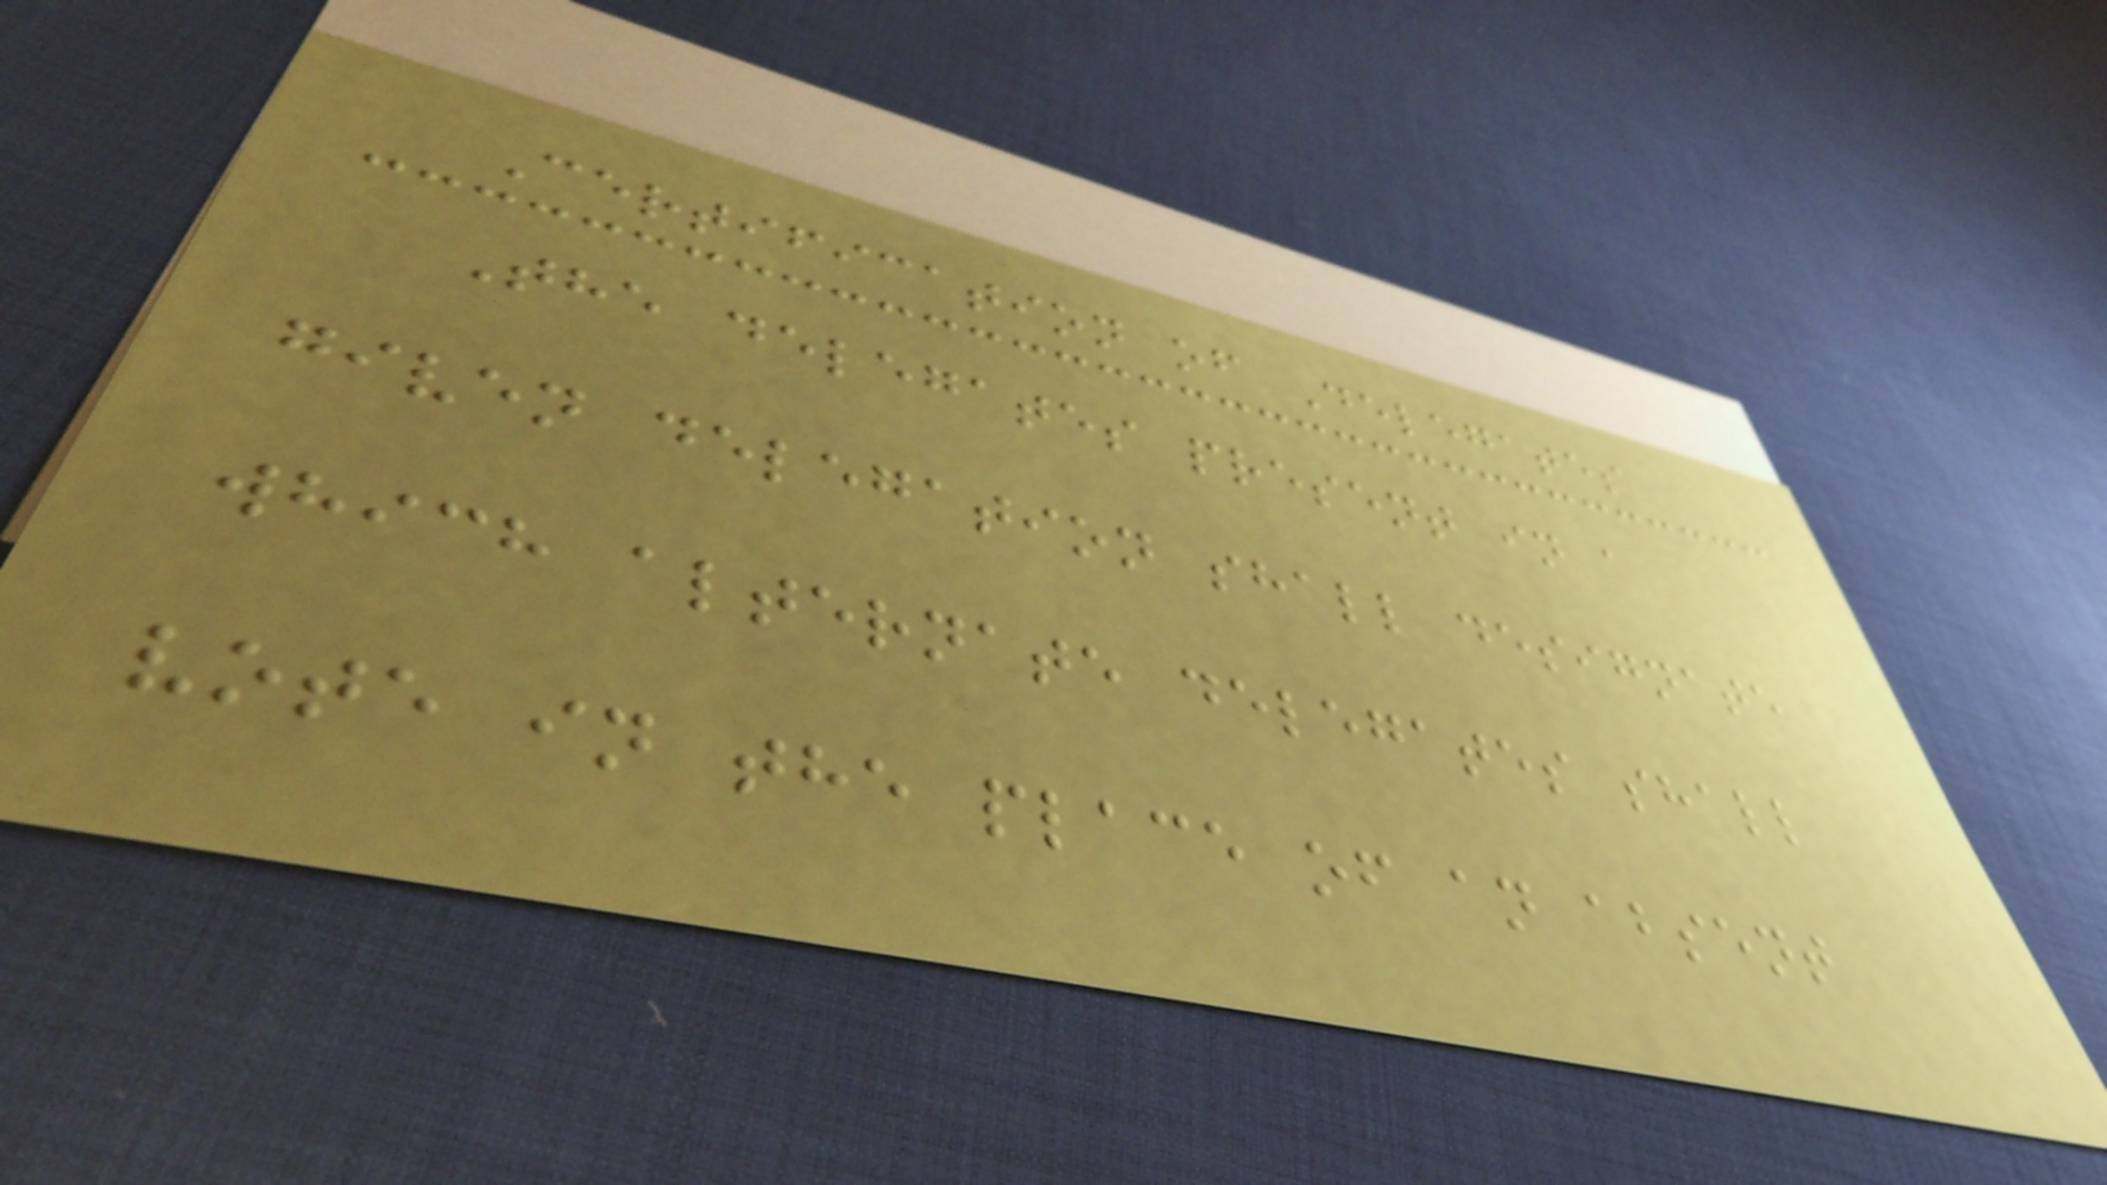Certification of Delegates
The delegates present in a
given delegation shall designate
which alternate delegates shall
vote in the place of an absent
